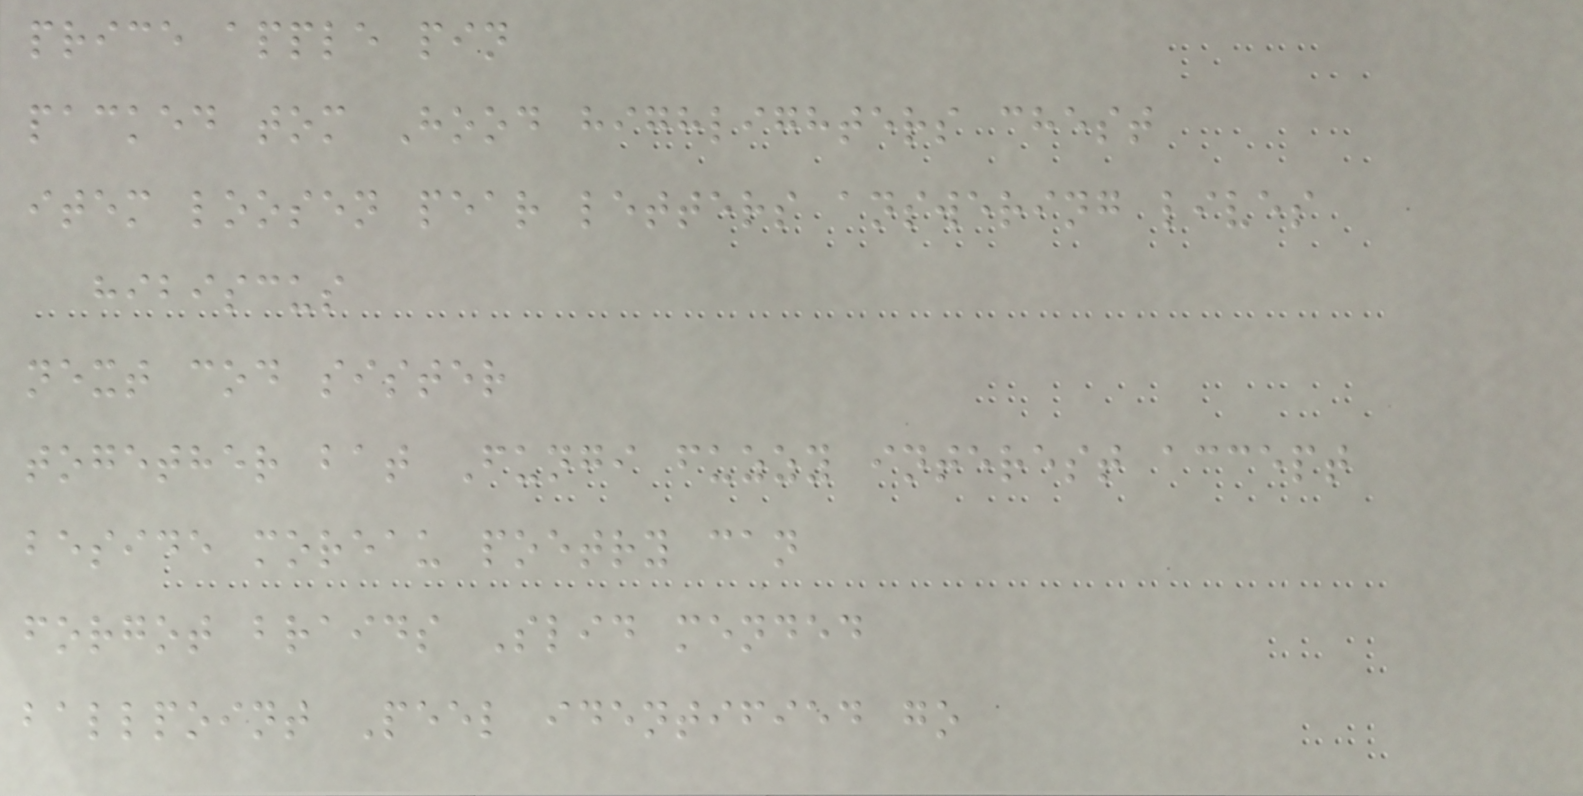price apple pin
packed tom Hood highlighters chest
item loosen pear letters answering lives
hibiscus
next cod sister
together bat Fungi fuzzy interest accept
beside moreau poetry can
forgot braids Slid mended
ballpoint Peel identified go
